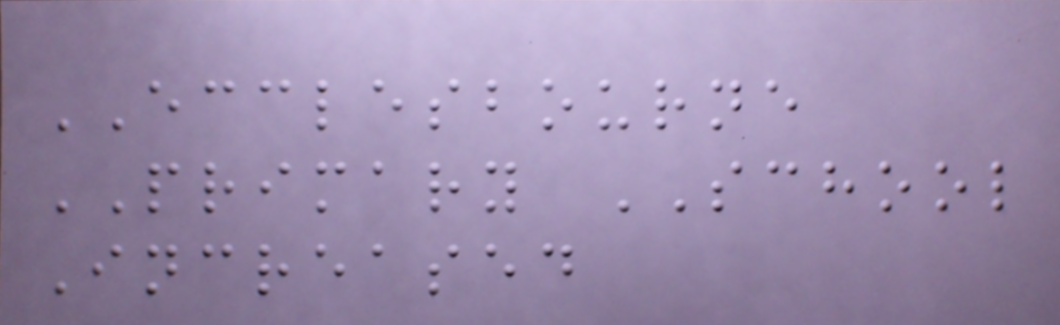ECCLESBOURNE
PRIMARY SCHOOL
Increased
